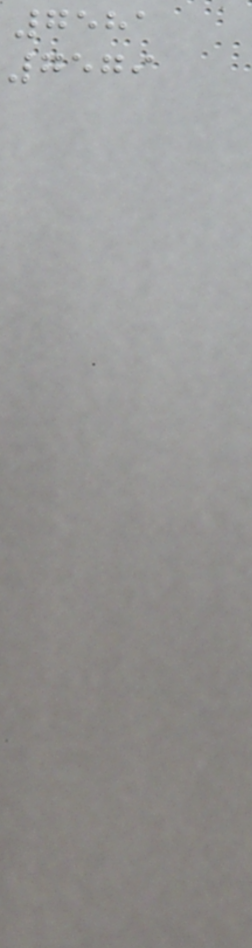7581
7579
